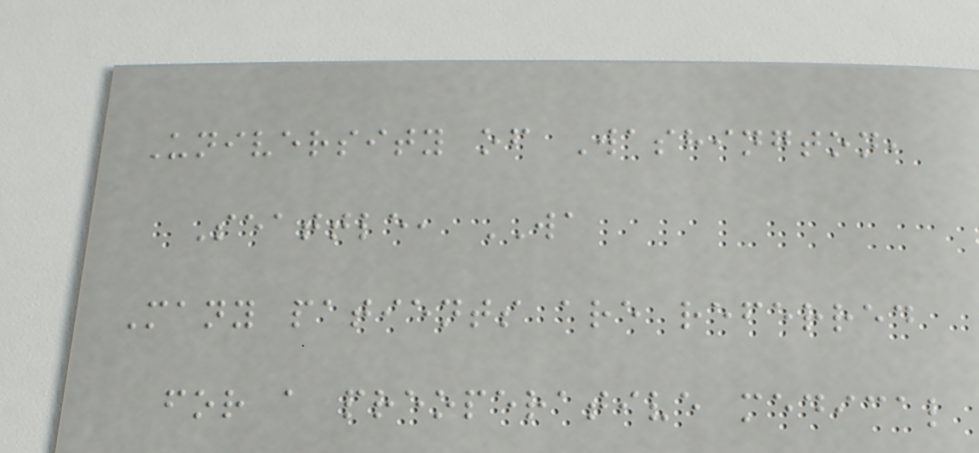University of Washington,
Seattle, WA
Many patients are referred
for a preoperative medical
